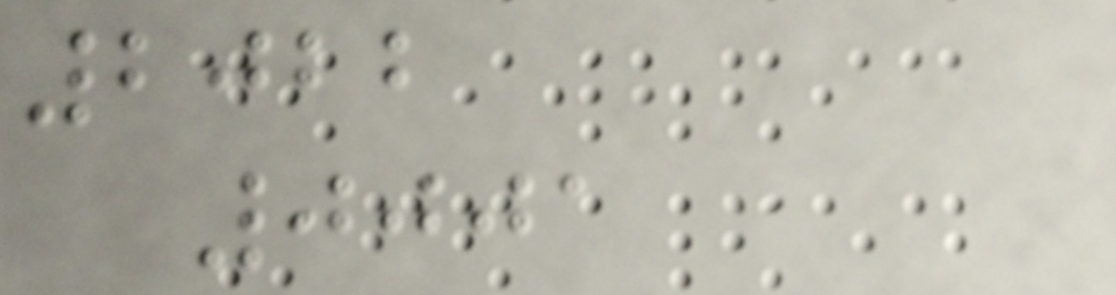2022
0001
